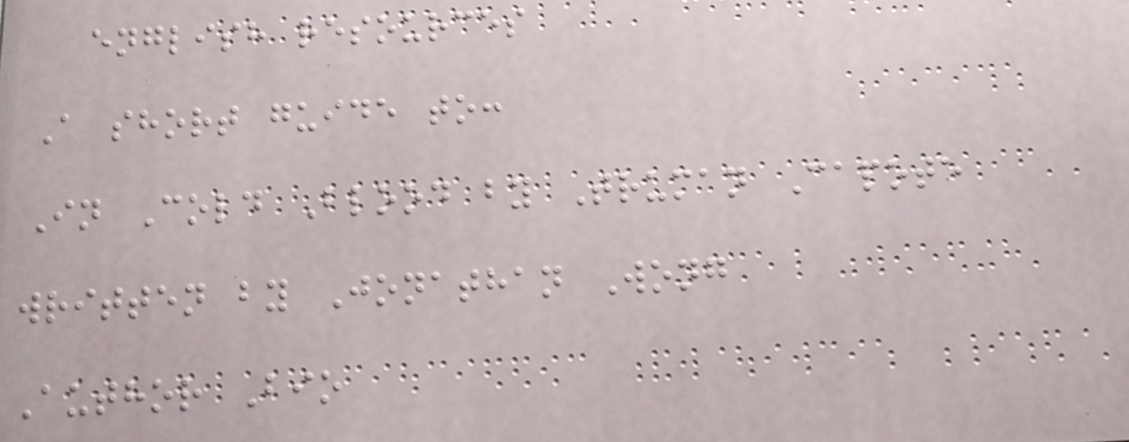english resources
A short guide to:
In Cold Blood by Truman Capote
written by Jonathan Wong
Author Bio
